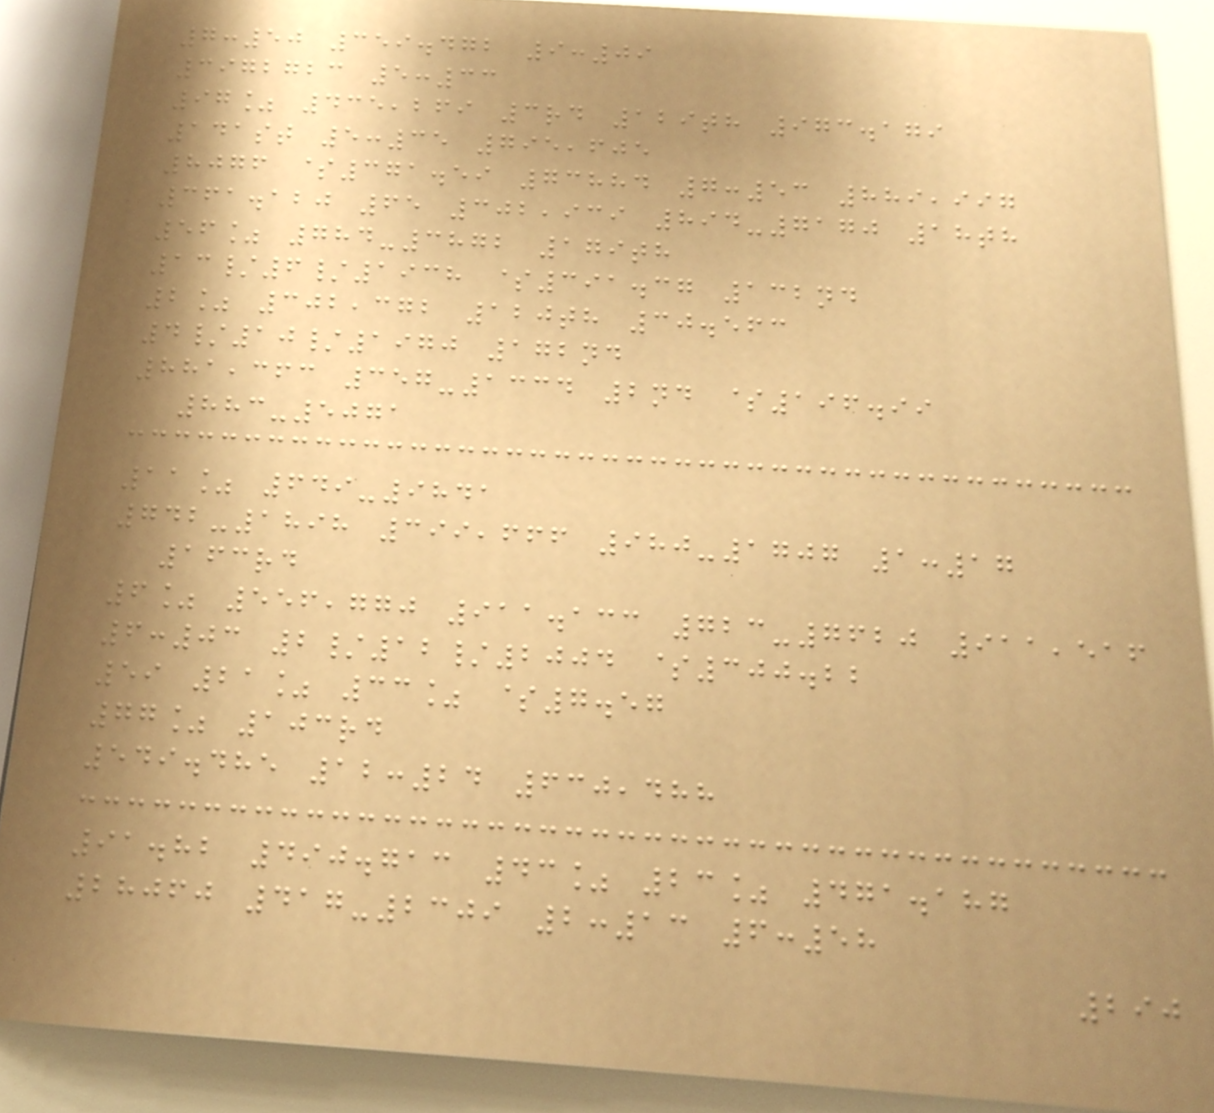7:50 359.472 9:09
3972723 5:33
97% 435,269 3rd 129th 973.179
141st 5:35 795,605
8076 $371.59 73884 7:53 889,997
361.120 65 302,939 894-7170 18th
56% 784-3872 179th
13/6/1938 $391.37 132nd
2% 302,372 120th 30.563
4/10/1970 172nd
881,363 357-1334 2nd $196.99
883-5071
11% 649-9841
742-1898 399,666 980-1707 1:17
163rd
6% 556,770 911.133 723-7620 911,516
6:03 2/12/2004 $300.22
59 21% 33% $7.57
77% 103rd
549.485 12:24 630,488
91.82 490.713 43% 23% 471.187
28060 417-2309 2:13 6:58
290
